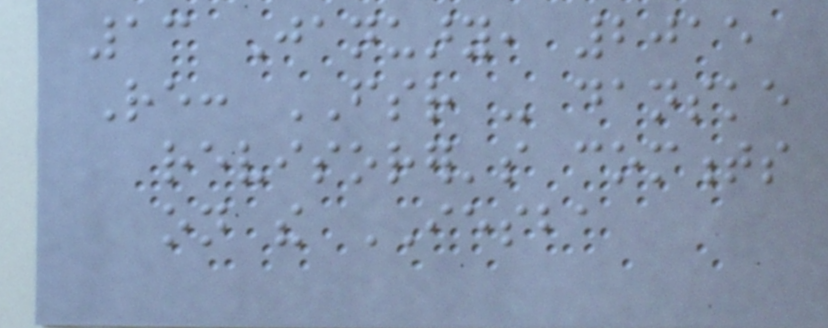13 January, 2015
Re: FSR - danske
revisorer's comments
on the IESBA
